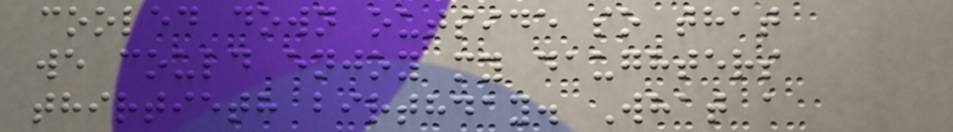cooled down outside so that
we could enjoy my daughters
thirtieth birthday. What a
